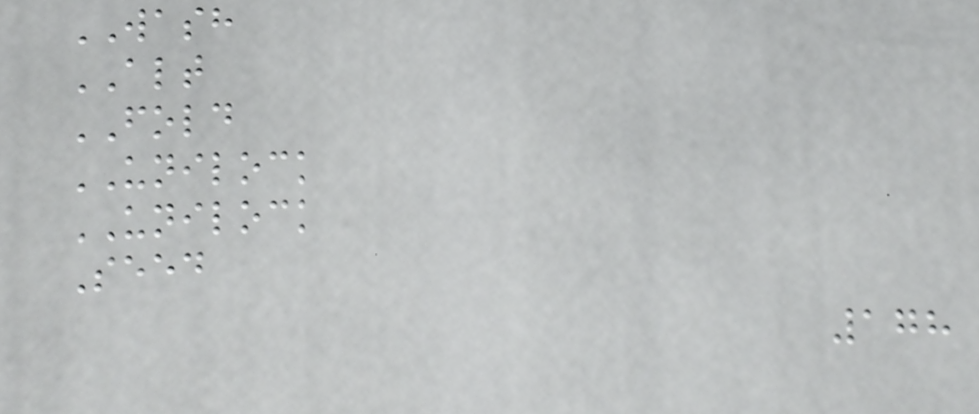WASH
ALT
FOLD
UNILOCK
UNILOCK
Seed
178
